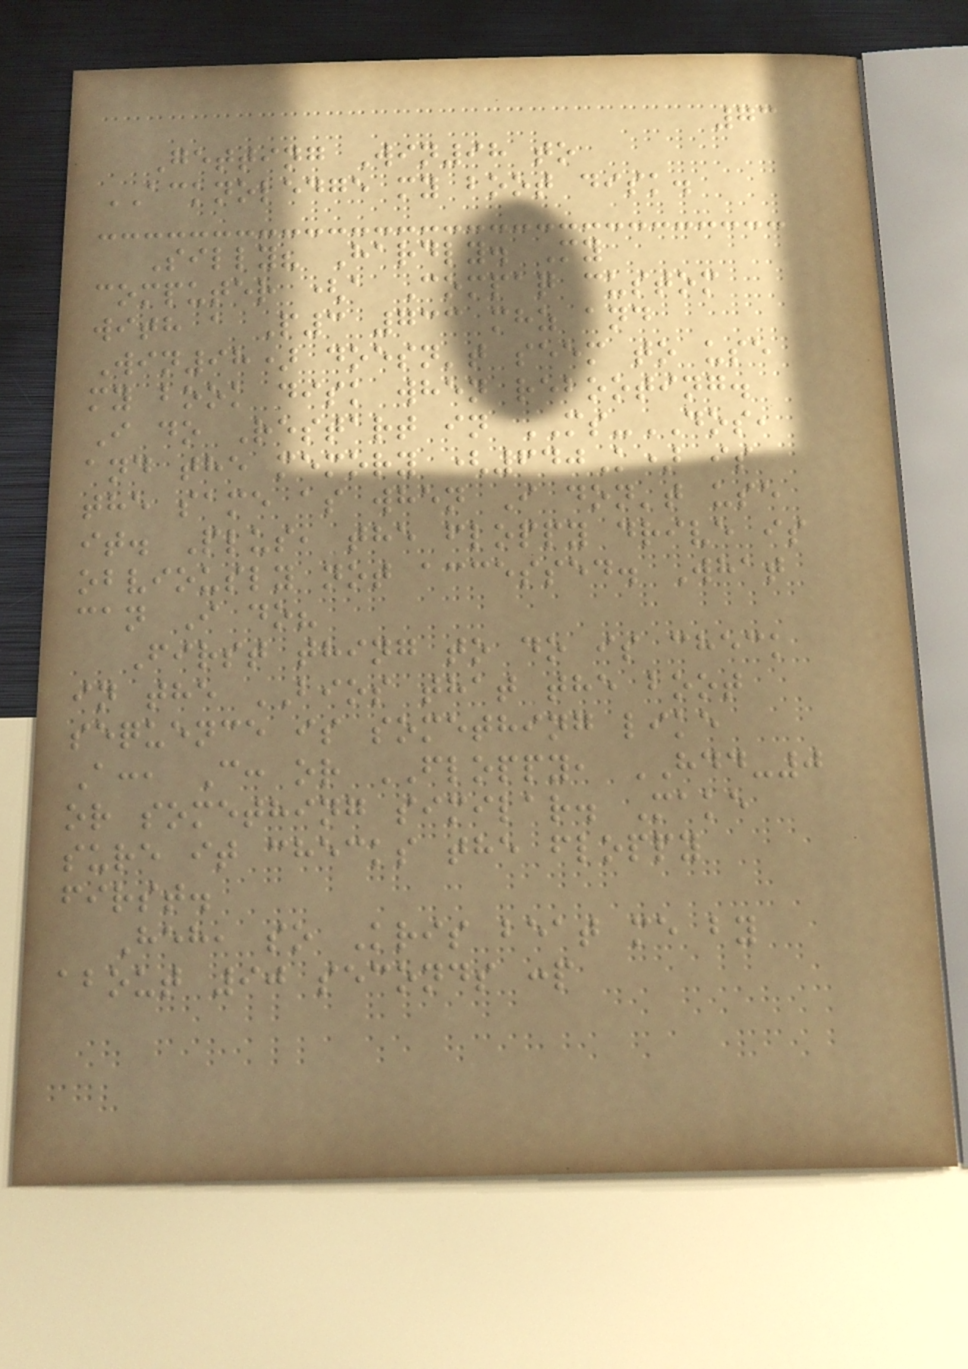73
Getting Win98 to
ACKNOLEDGE my boot disk.
Silly? Hardly. My
computer (a Compaq custom
with a P3 733 mhz and
Win98) doesn't seem to use
my book disk when rebooting.
I do Restart in MS-DOS,
and the memory (640K) is
the same as when I don't use
it. Plus, the floppy drive is
obviously not accessed. What
can I do?
First thing to do is check
in the BIOS that the boot
sequence is something like
A:, C: or FLOPPY, HDD-0
or something similar. Make
sure it checks the floppy
first.
Heh, so Kris beat me by
about 90 seconds :p
